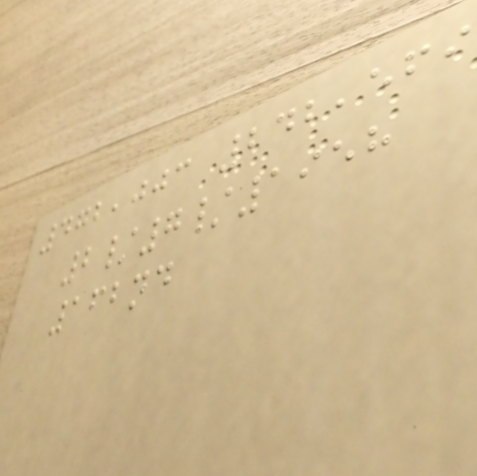472,003 242,569
2/7/1958
162nd
